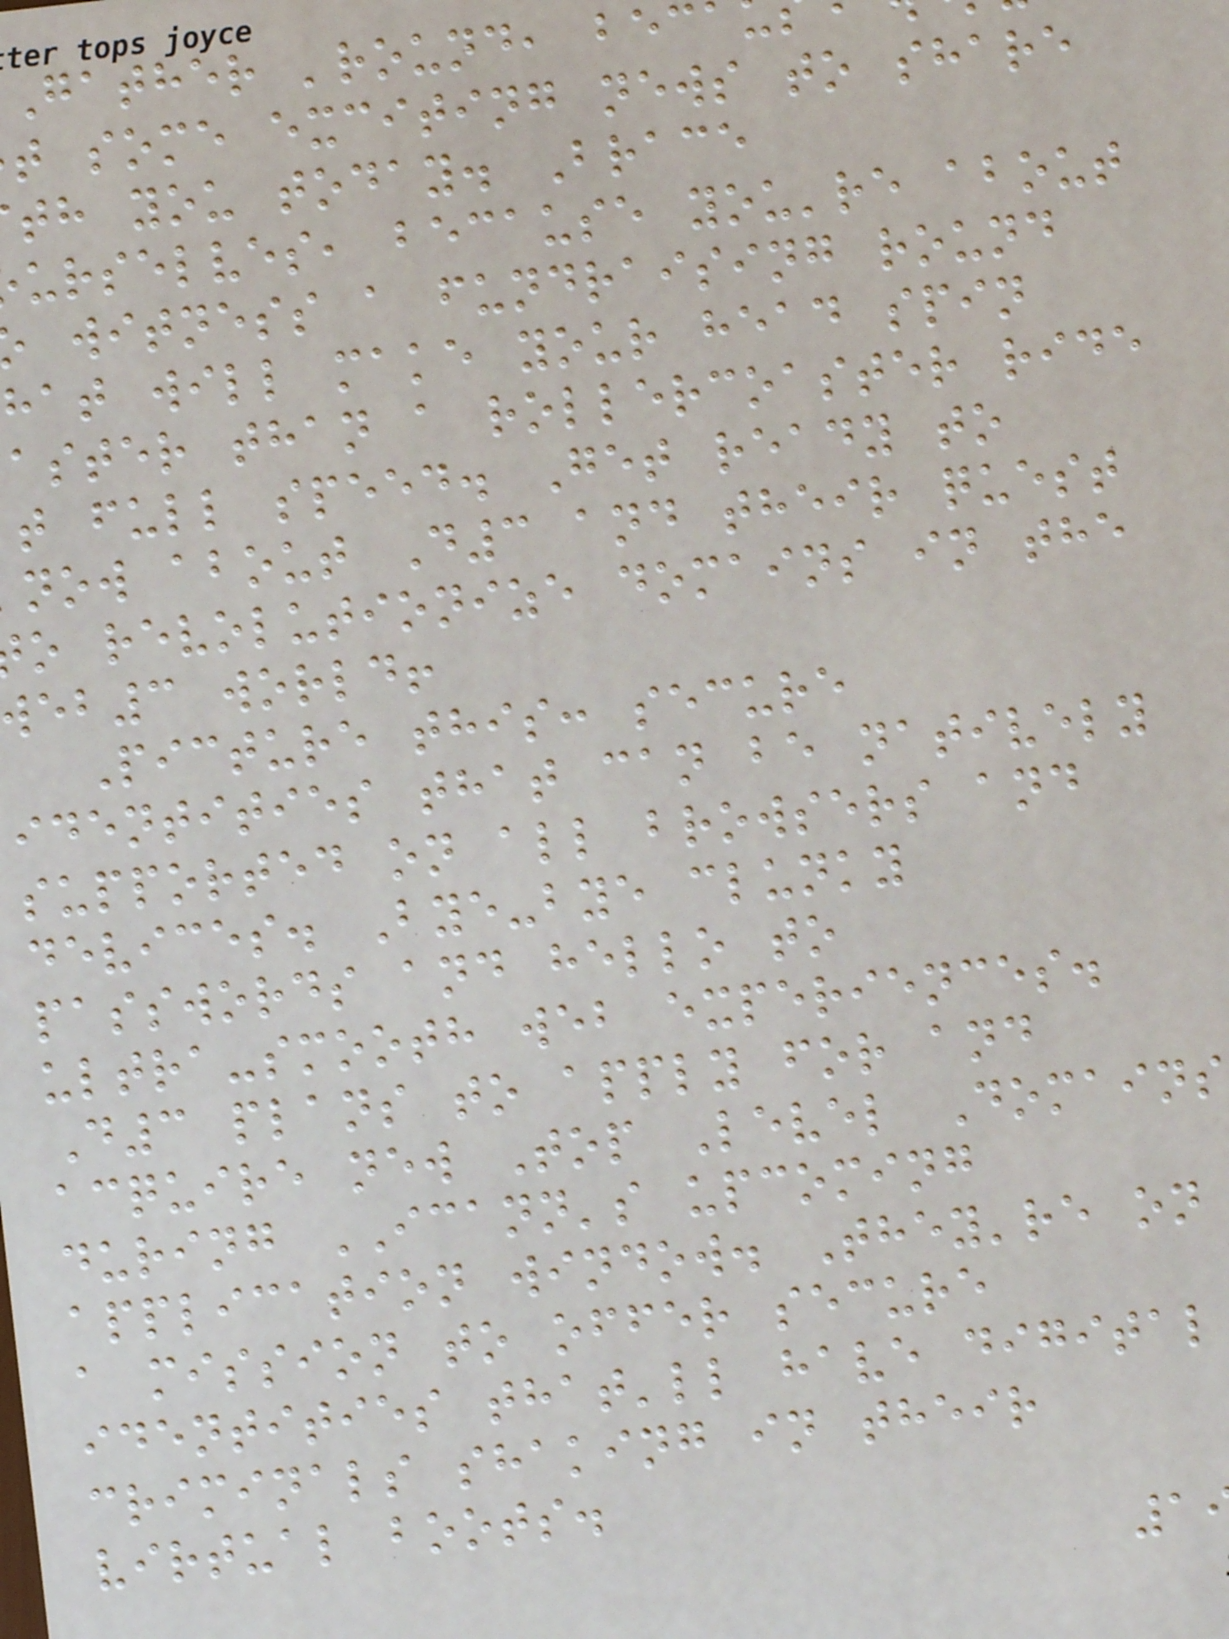Gather 'round, bec
t some exciting news to share
th you today. Brace
urselves, because you're about
witness a fundraising round
hat will make your head spin
aster than a rollercoaster ride
t full speed. Get ready to
now about D3 and their quest
o revolutionize domains in the
eb3 world!
Picture this: secure
identities that can be natively
supported on all browsers and
devices. Bye-bye clunky
passwords and hello to
ultra-smooth web experiences.
D3 plans to apply for and
acquire new Top Level Domains
during ICANN's upcoming
application window. They're on
a mission to offer secure
identities that'll have digital
criminals shaking in their
virtual boots.
